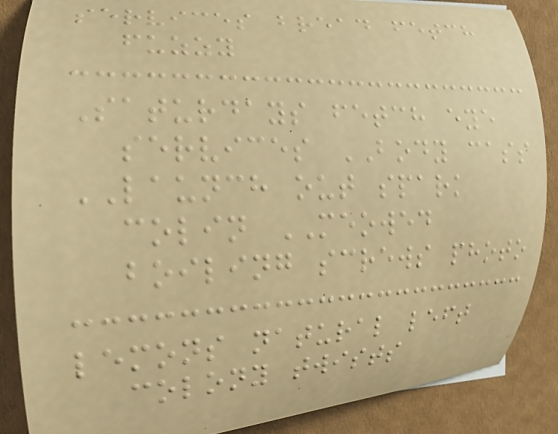services bread fetch
fuzzy
Saturdays fetch eye
services BODY cass
LAUNCH out spark
colin MEOWED
boiling screws photo
lemons natural left
colony twists
